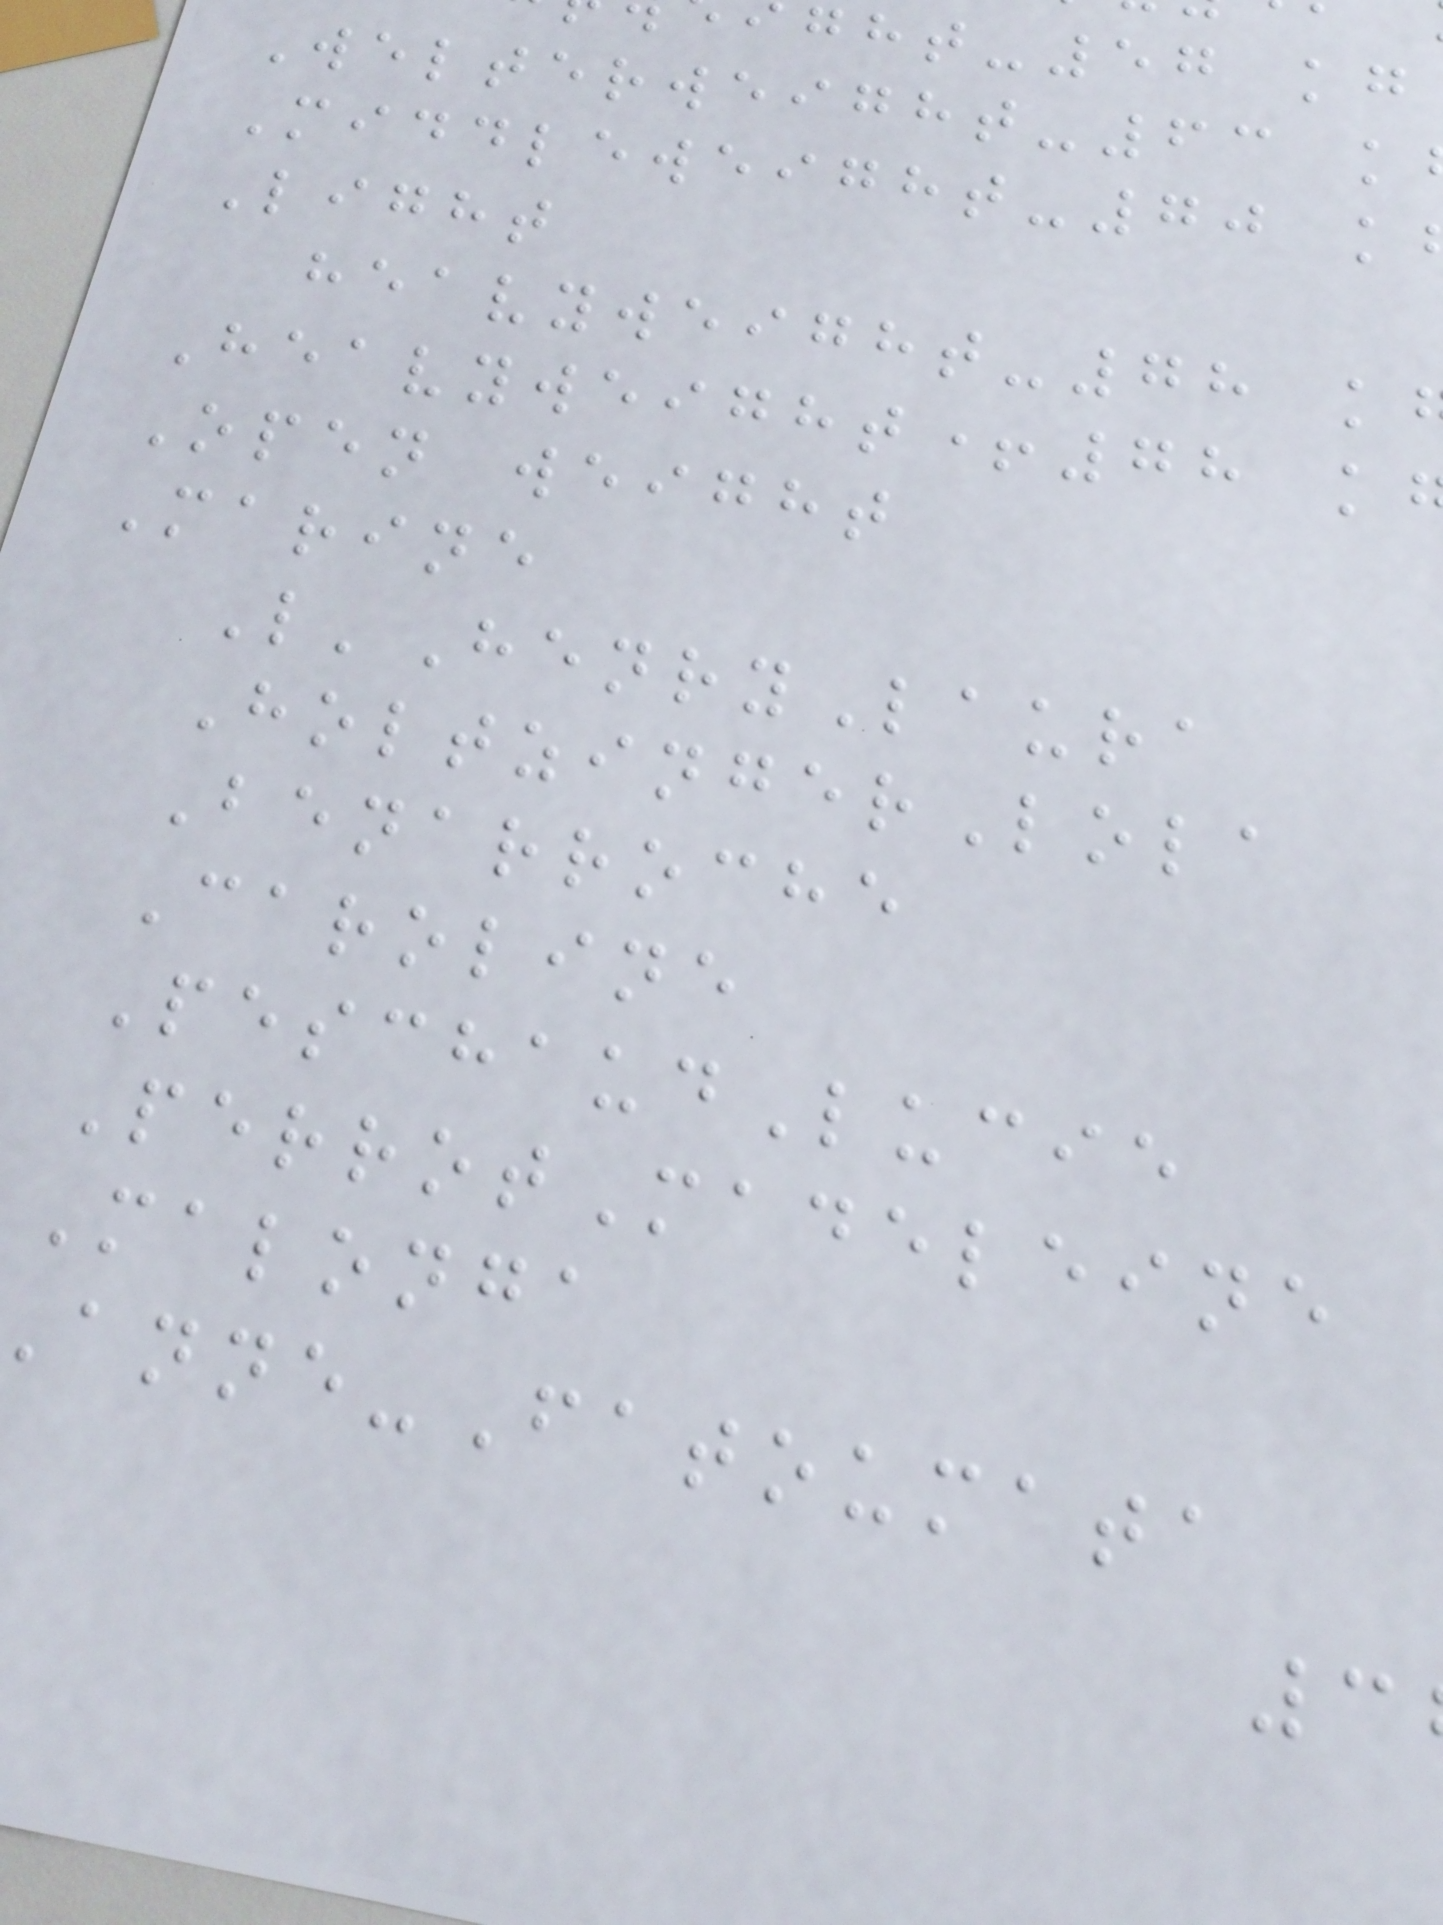ght-57 kg
Welterweight-63 k
Middleweight-70 k
Light
heavyweight-78 k
Heavyweight+78 k
Open weight
Marine
L'HenryLaura
HoltzingerLola
Benarroche
Caroline
PeschaudLucie
PerrotMadeleine
Malonga
nne-Fatoumata
